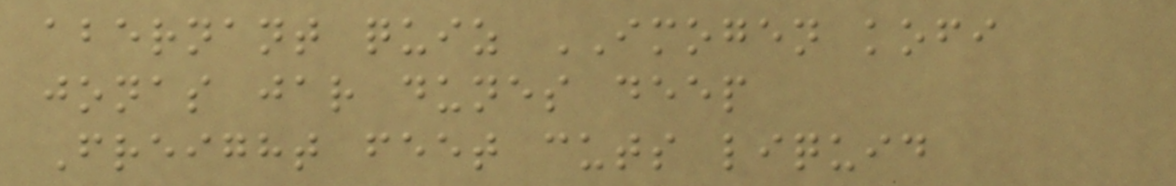abernant quiz IMOGEN kofi
jonas jar dunes deep
Freight feet cuts liquid
